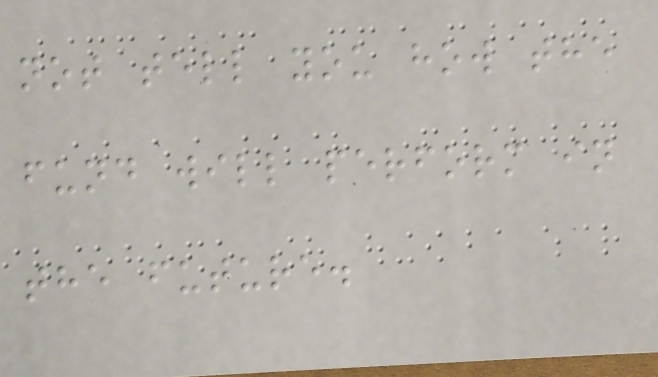not tell you how the
fund will perform in
the future.
